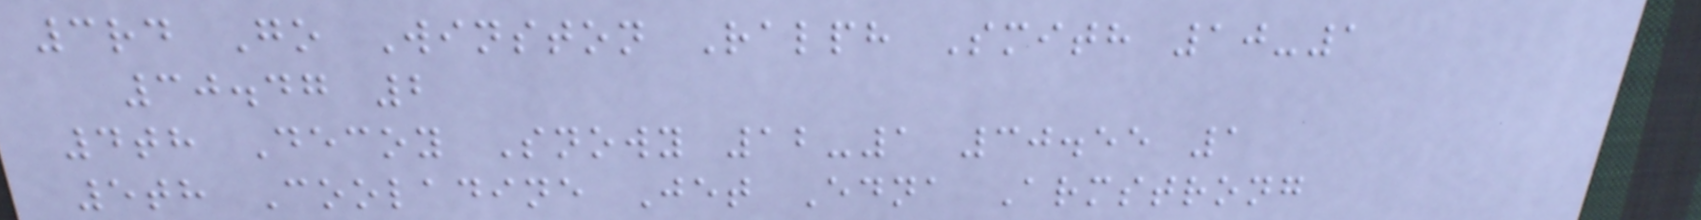3rd Go Winston Ralph Smith 10-1
30.47 2
4th Decoy Snowy 12-1 30.55 1
5th Cooladine Jet Edna Armstrong
